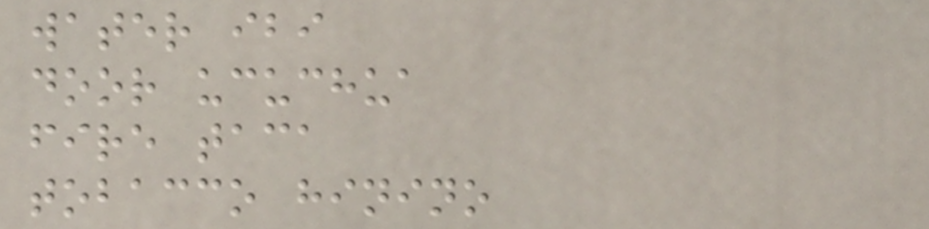water ibi
door ucuchua
fire taca
tobacco hinino
